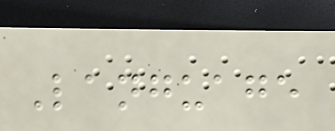Language
